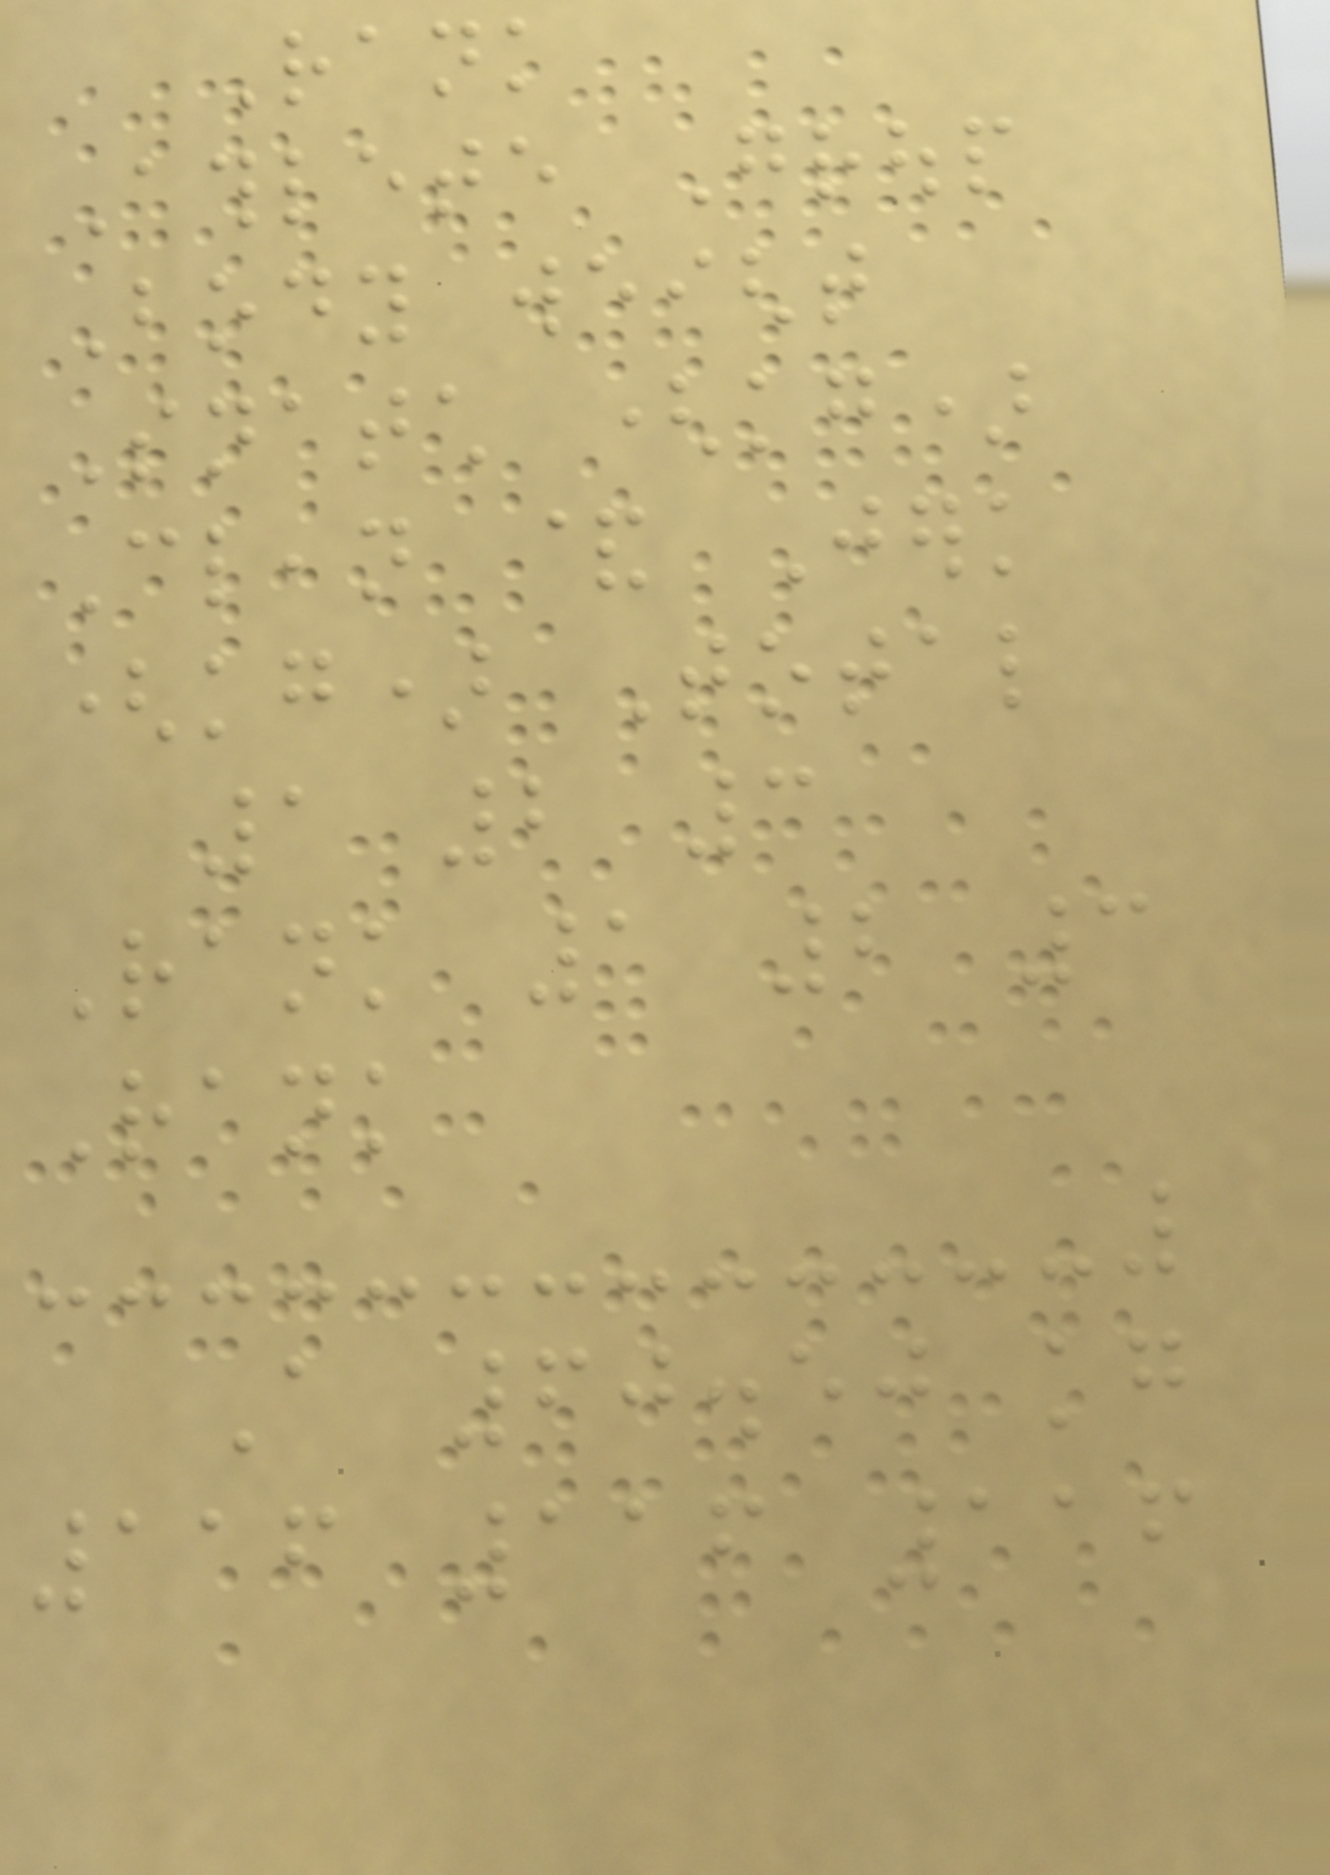Rank
Athlete Group
Body weight
Snatch (kg)
Clean & Jerk
(kg) Total
1 2 3
Rank 1 2 3
Rank
A 60.50 kg
116 116 116
